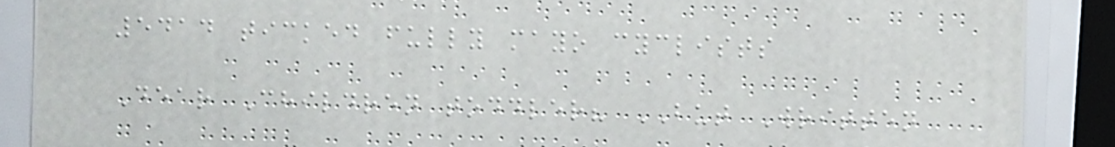5414 ticked fully mayo cyclists
Dear Children toddler? BUT Written
